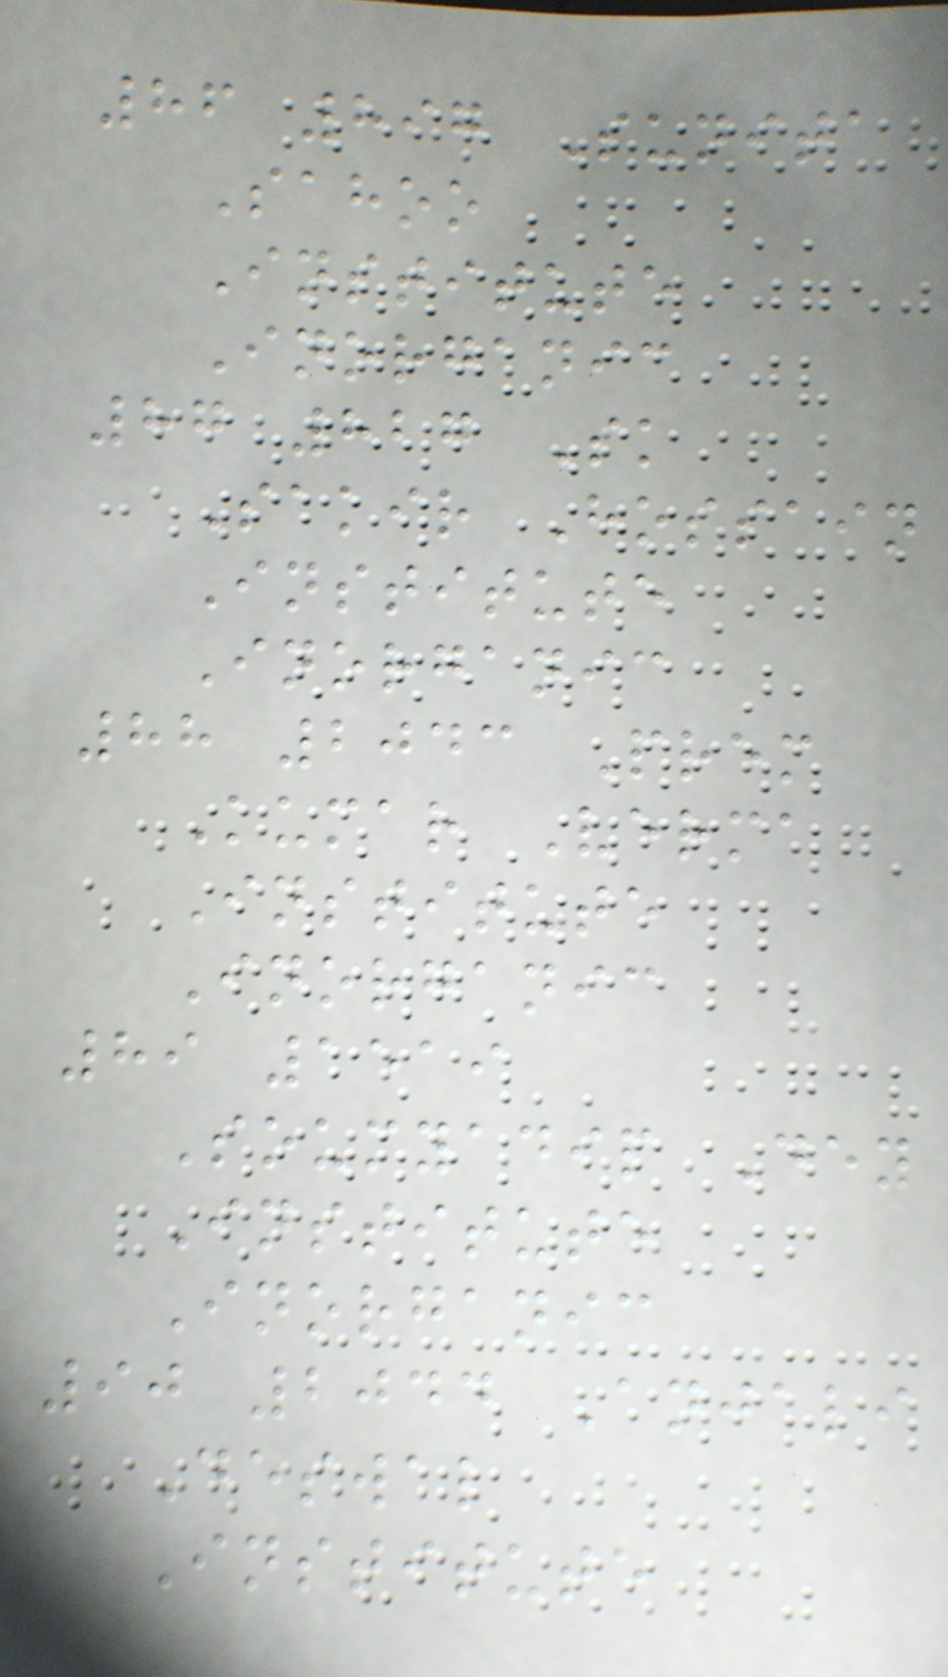86 897 Sunita
Sahoo
Institute
Inorganic
87 827 Sk
Sakir Hossain
Institute
Inorganic
88 2043 Prem
Kumar Verma
Institute
Inorganic
89 1519
Soumyadip Dey
Institute
Inorganic
90 2044 Anjali
Deswal
Institute
